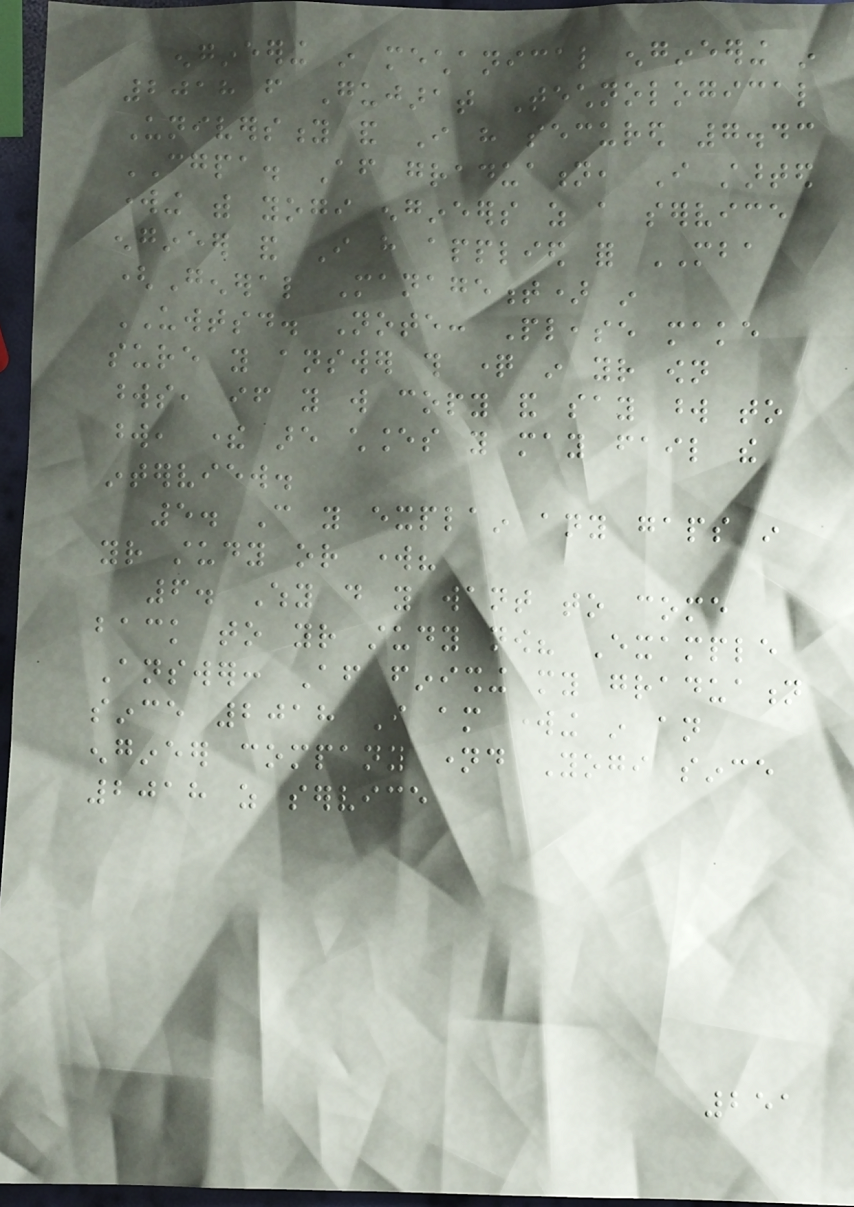engineering in mechanical engineering in
2018 from Gujarat Technological
University and I have secured 7.43
CGPA. After graduation, I started
working with yogi engineers as a service
engineer and I have applied for MBA
(General Management) in
UWTSD. Note: Please make
sure you answer this question in your own
words, if you will copy and say word to
word, there are chances you may fail the
interview.
5. Can you explain any gaps in
your study or work?
6. Why do you want to come
back to your study now? Example
Answer: After finishing my graduation
since 2018 I am working in an
engineer company named Yogi since
2018 as service
251
